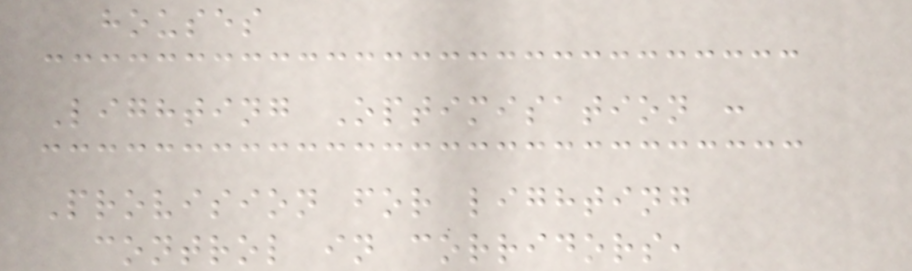houses
Lighting Optimisation :
Provision for lighting
control in corridors,
